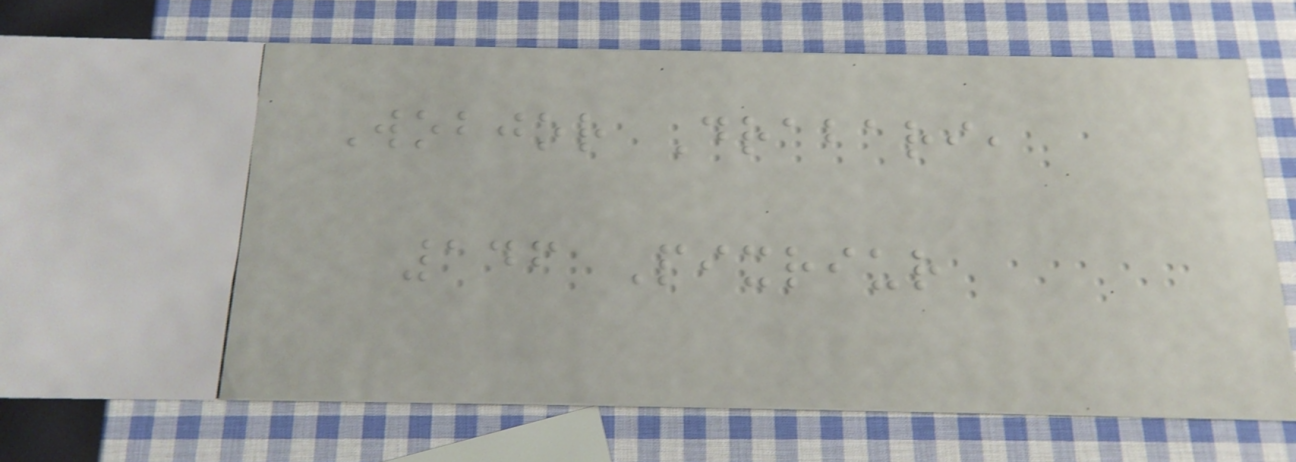Wobjor Drabari,
146 Pixriur
